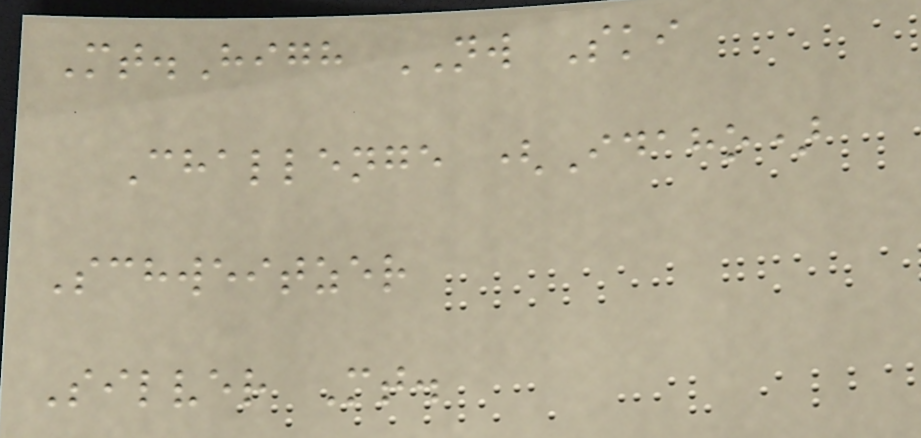Mt.High NW Ski
Challenge (Idaho)
Schweitzer
Silver Mt.
